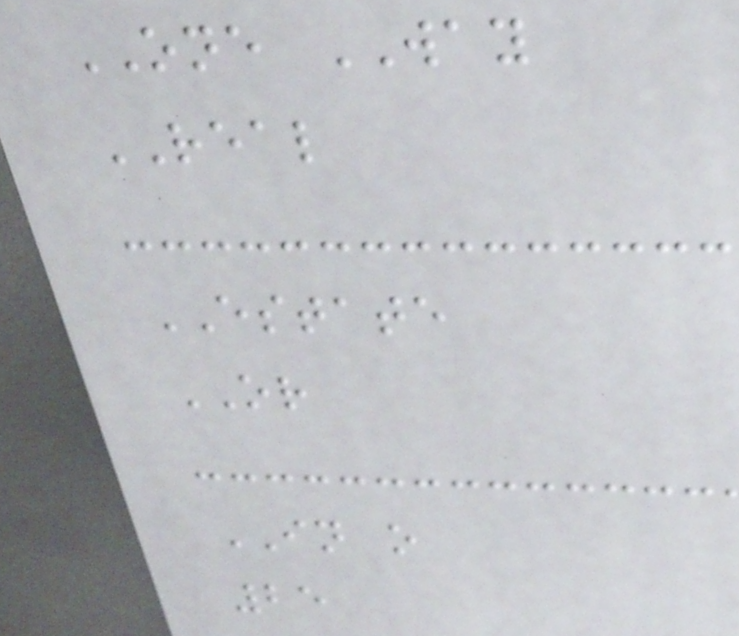ONE WAY
REAL
ESTATE
OR
IN o
25
